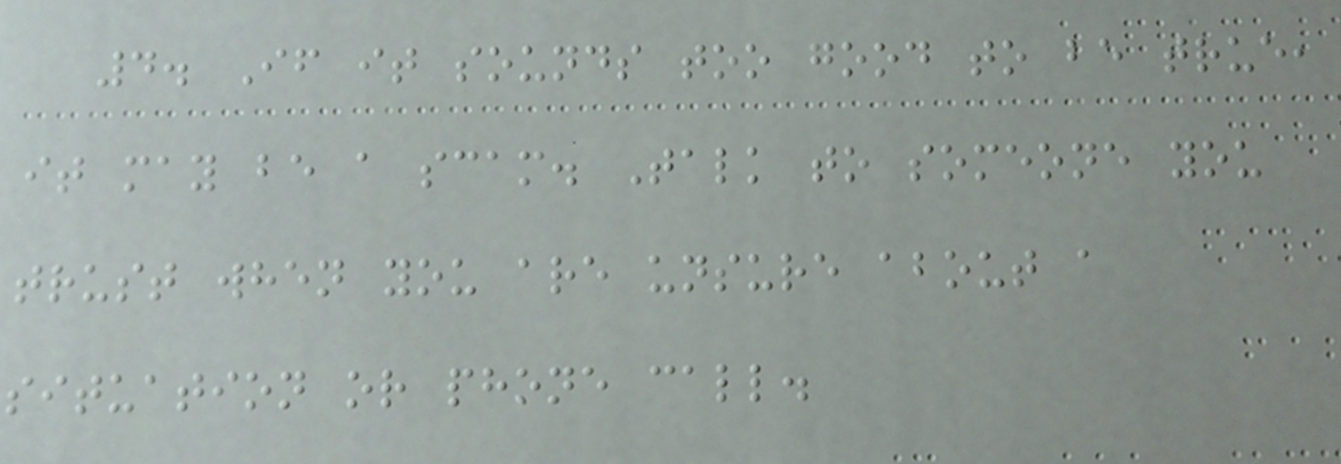4. If it sounds too good to be true,
it may be a scam. Talk to someone you
trust when you are unsure about a
situation or phone call.
